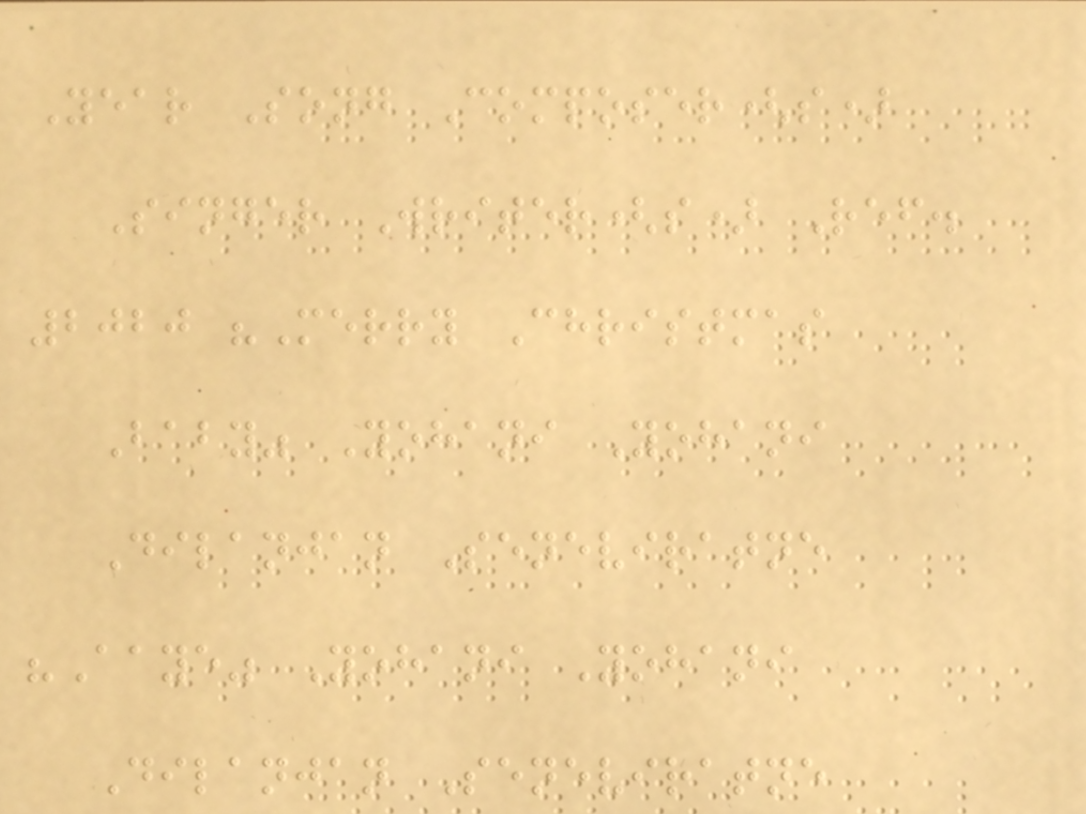Year Song Composer(s)
Singer Writer(s) Ref.
2020 "Merry Christmas
Baby" Yohani Yohani
Dilanjan Seneviratne
"Aaye" Yohani Yohani
Dilanjan Seneviratne
